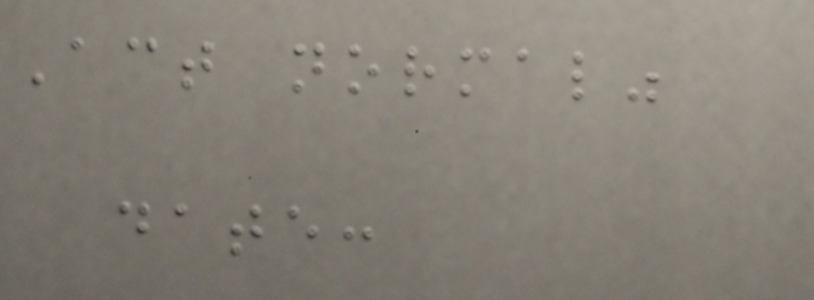Act normal"
date:
